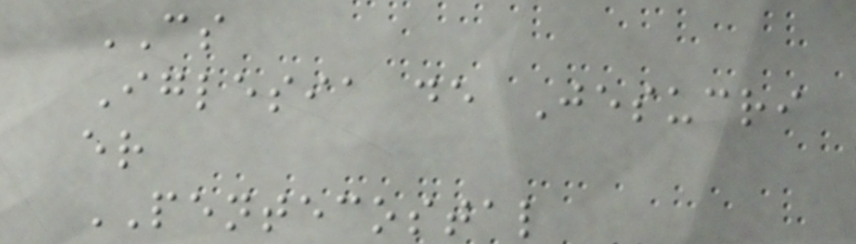CS
Iglesia de Jesucri
er
PENTECOSTAL
